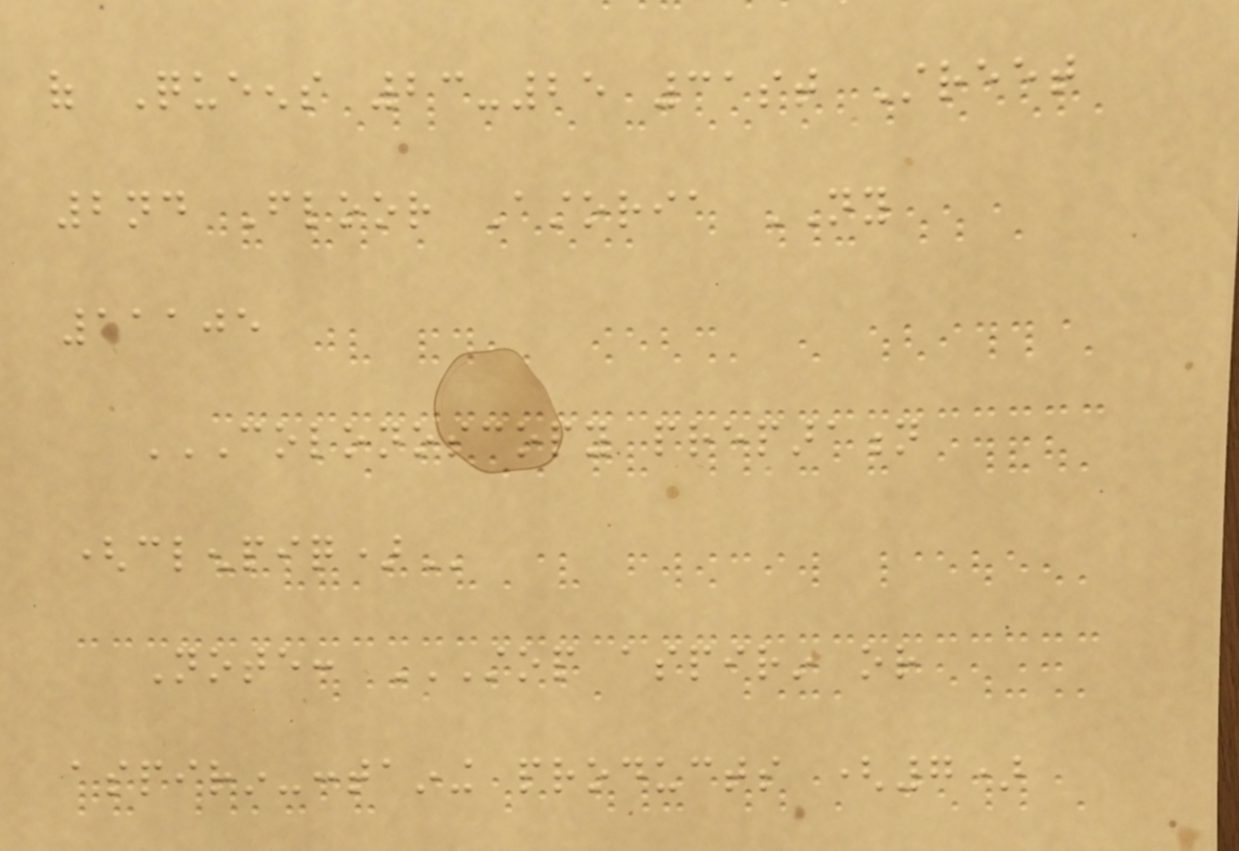of Queens 23-25 31st Street
2nd Floor Astoria NY
11105
COLONOSCOPY PREPARATION
(CLENPIQ)
Note: STOP ASPIRIN OR
ASPIRIN-CONTAINING PRODUCTS (7)
